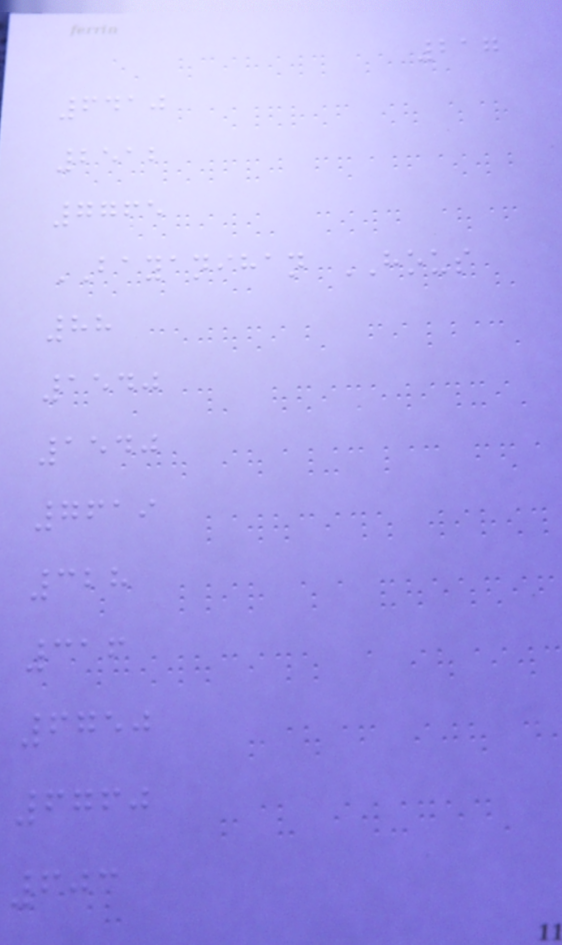217
6410
2512
7765
BAYANIHAN HOUS
88
1540
1540
7619
328
316
6750
6760
603
